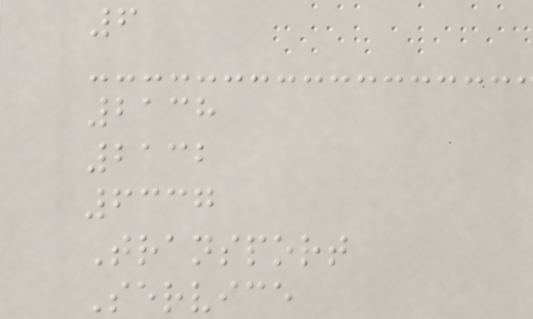6
2138
2132
6337
Transport
Service
